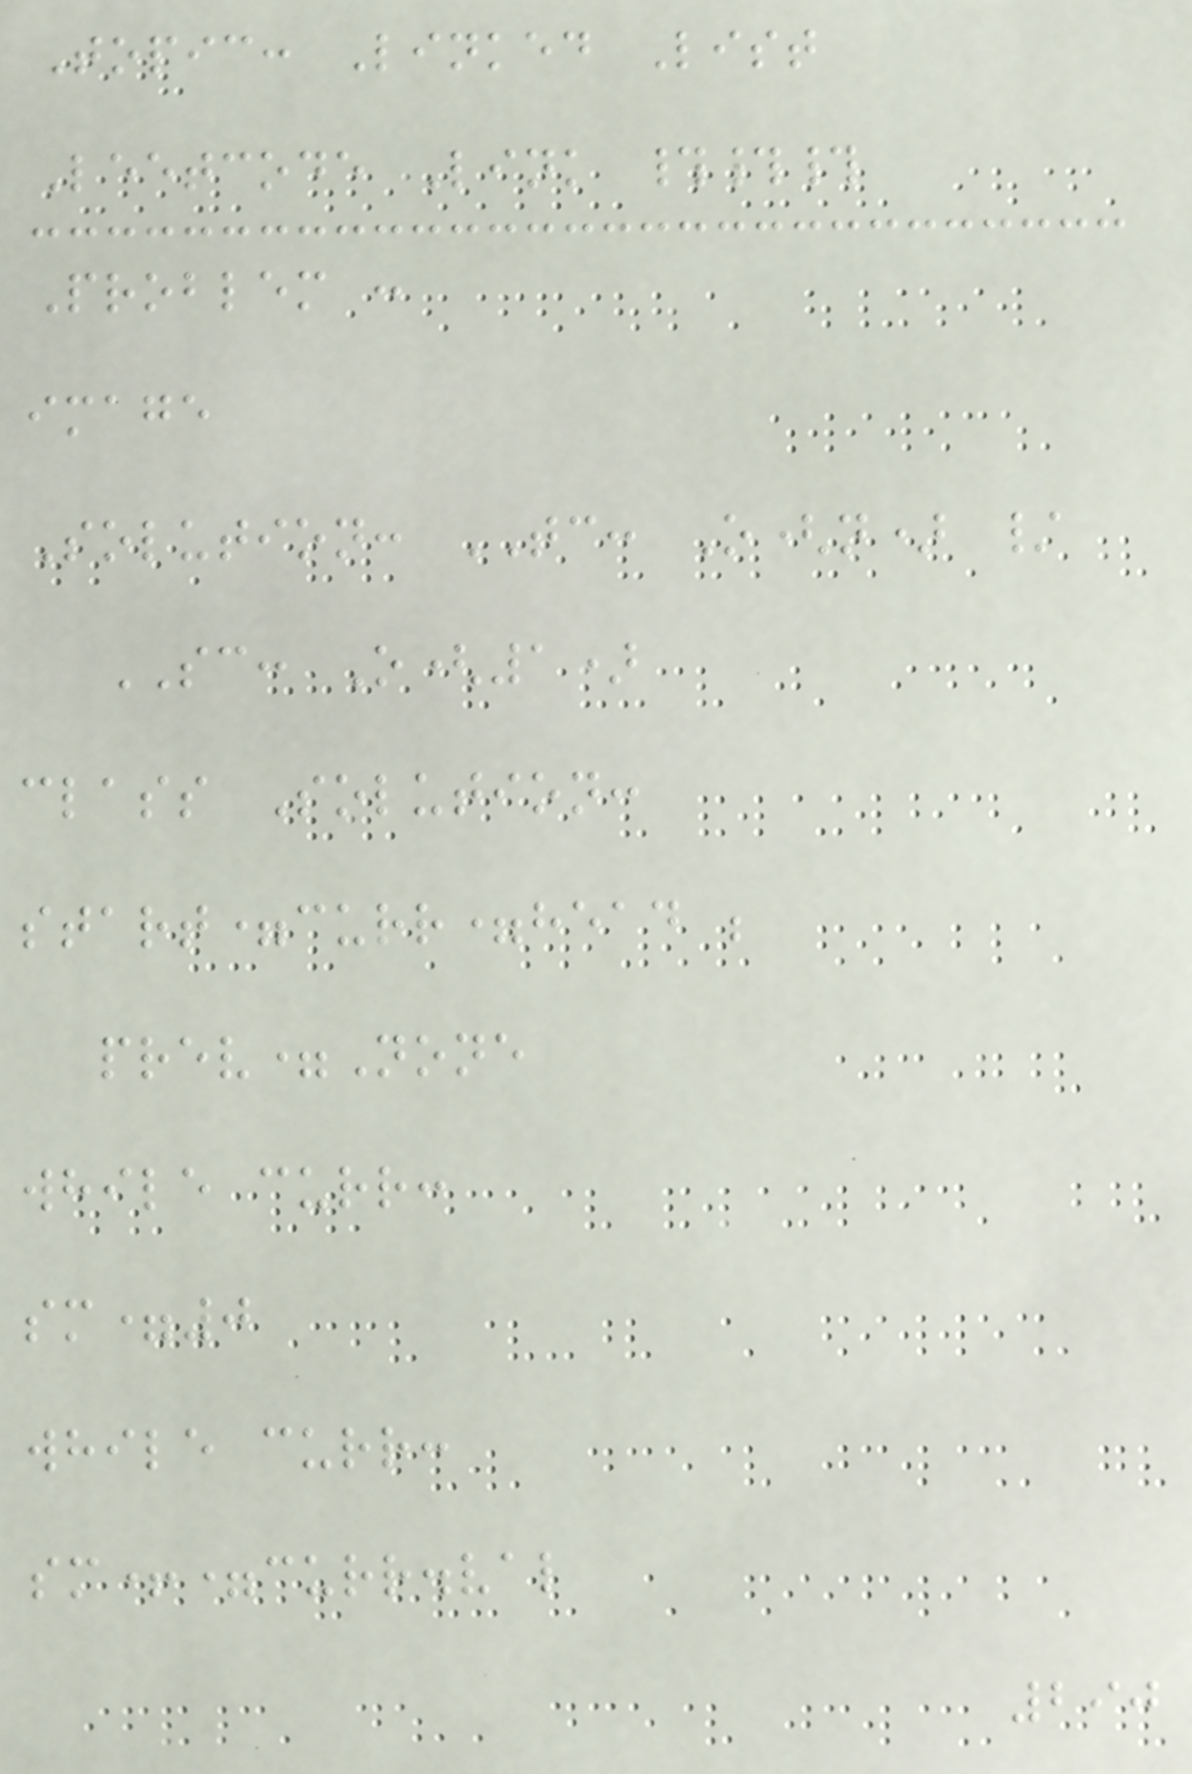Topic: Linked List
Leetcode Link ###
Problem :
image
Solution: TC: O(n) /
SC: O(1)
class Solution:
start=curr=head ;
prev=None
while curr:
sm=0
while curr:
sm+=curr.val
290
